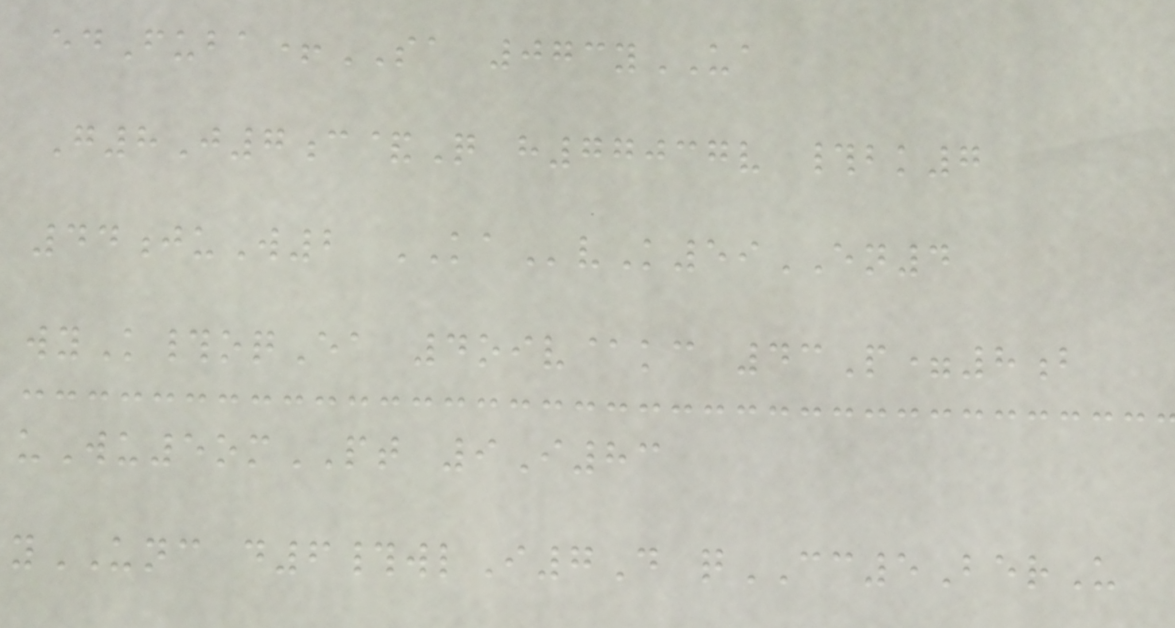edFuba+SA 073yUA
G8J7c&Q h77037v #bk7
44juW2 KAvK59EN4
wyK#oqEa 4oiv@kc 43P=8b
uWu5omPT 9I83
yUNC d6#wlI7D qCC5BerU
